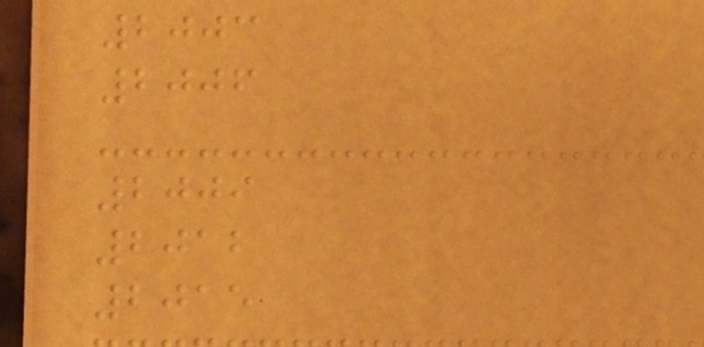2003
2006
2009
2012
2015
